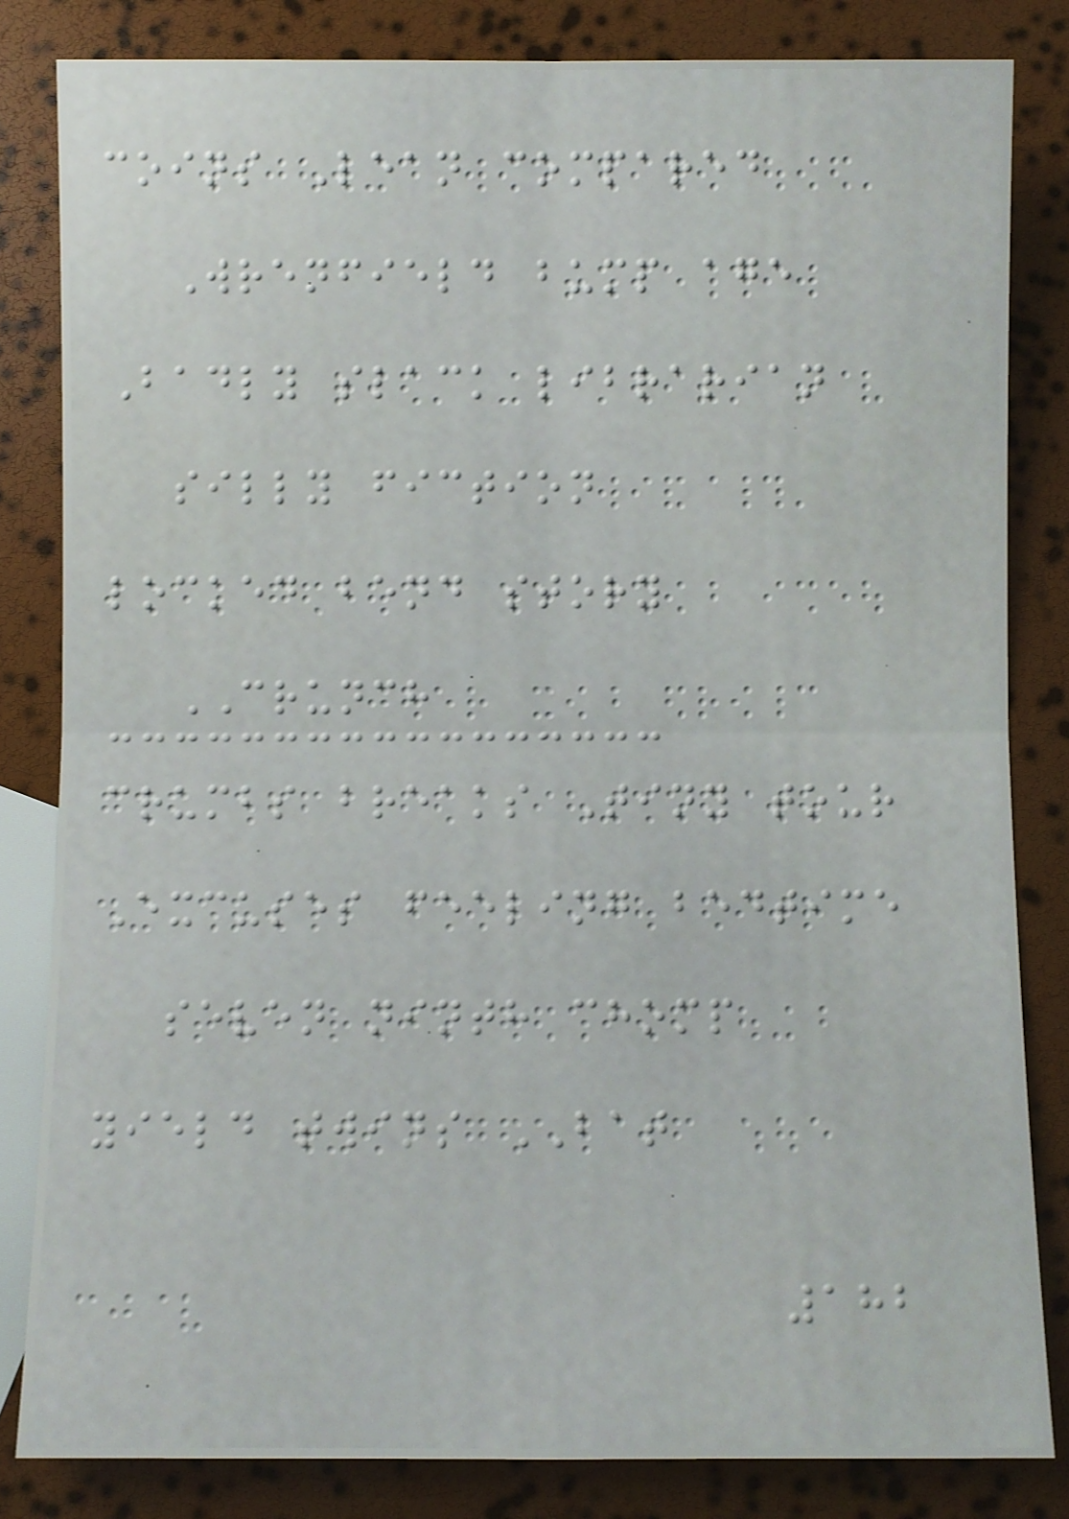coins Lean compared
Wrenfield bump age
Badly slack librarian
silly fiction
locked bend story
CRUNCH
crumbs breaks Tiny tour
Excuses feeling bedtime
seven ninth chomp
yield twins BAT
182
